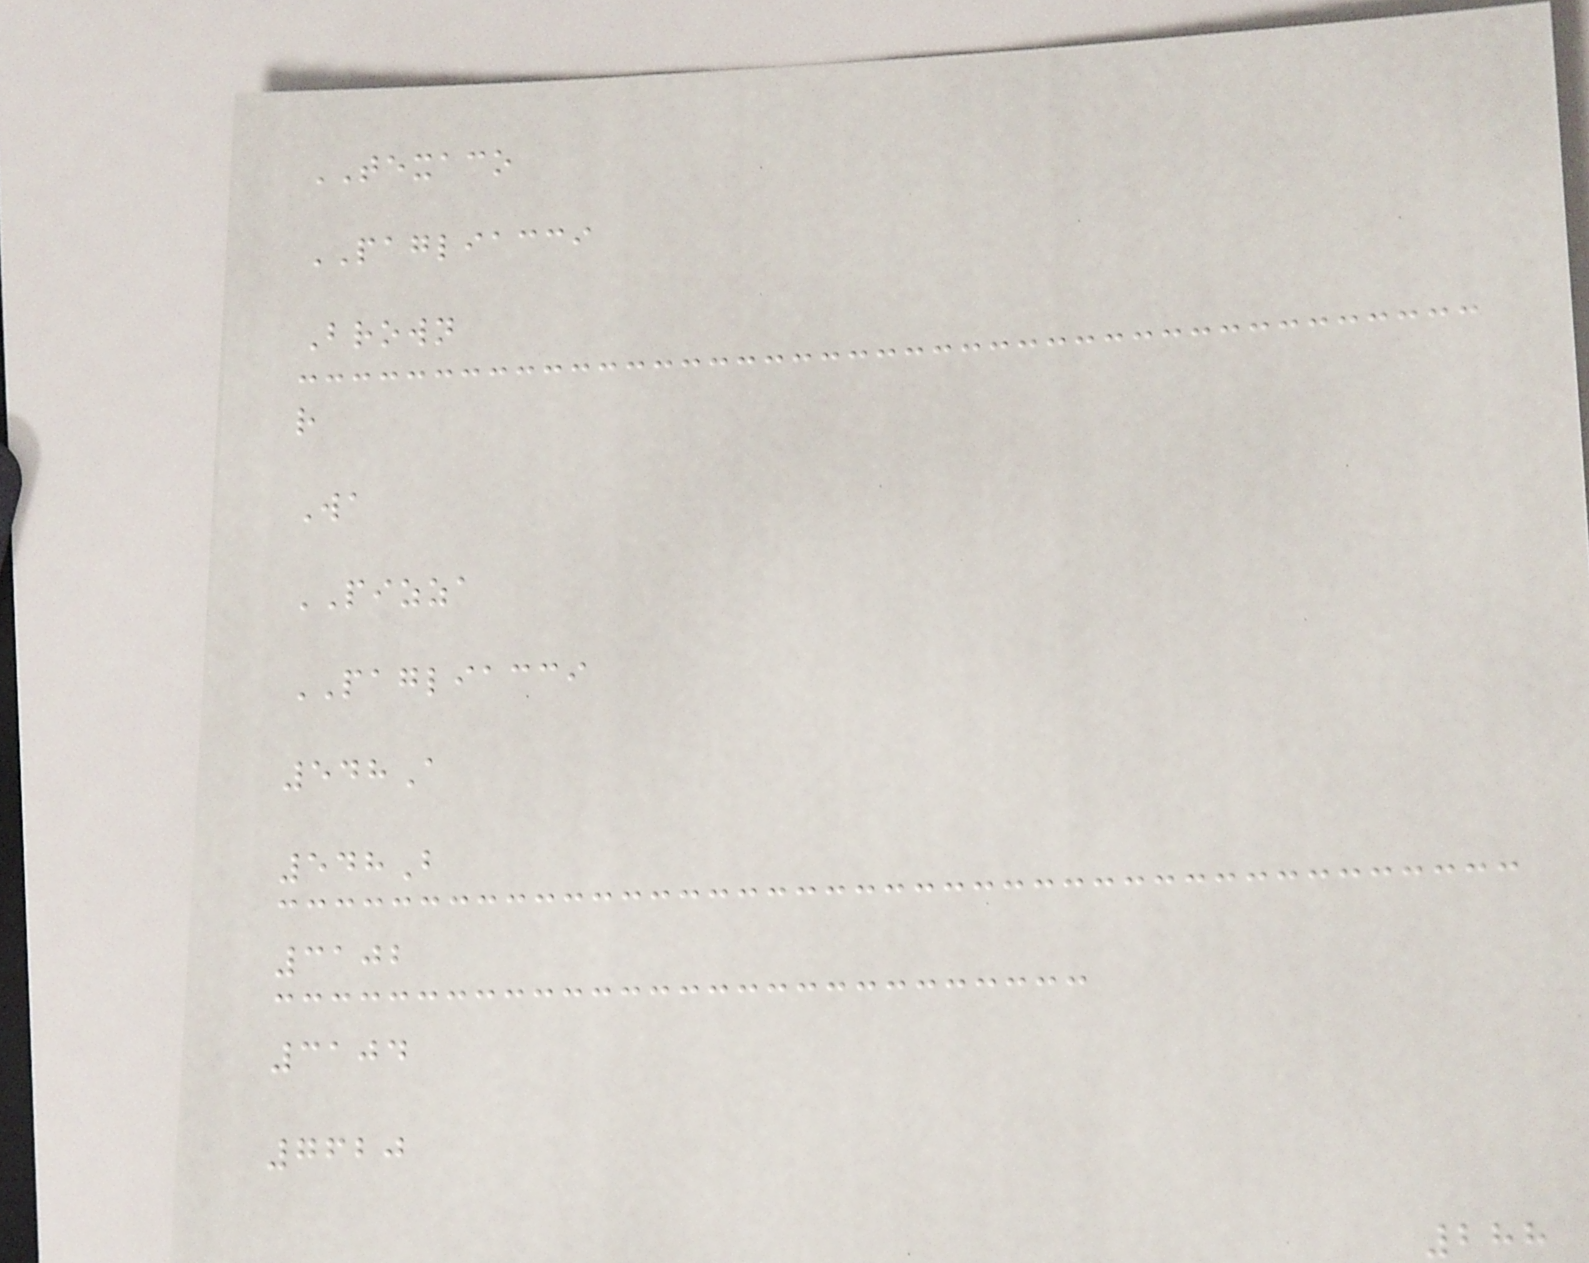TEXACO
PAGLIACCI
Brown
r
Wa
PIZZA
PAGLIACCI
548A
548B
3102
3104
7620
288
